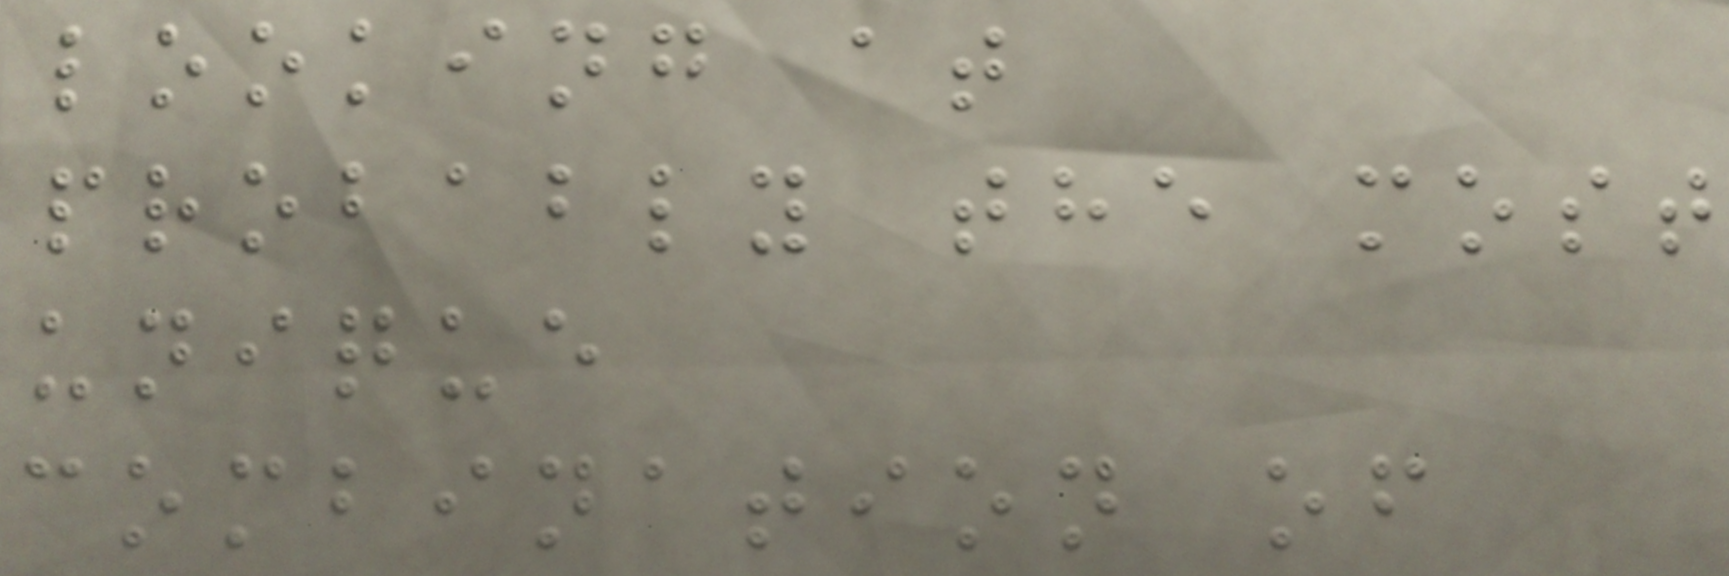looking at
probably the most
unique
combination of
